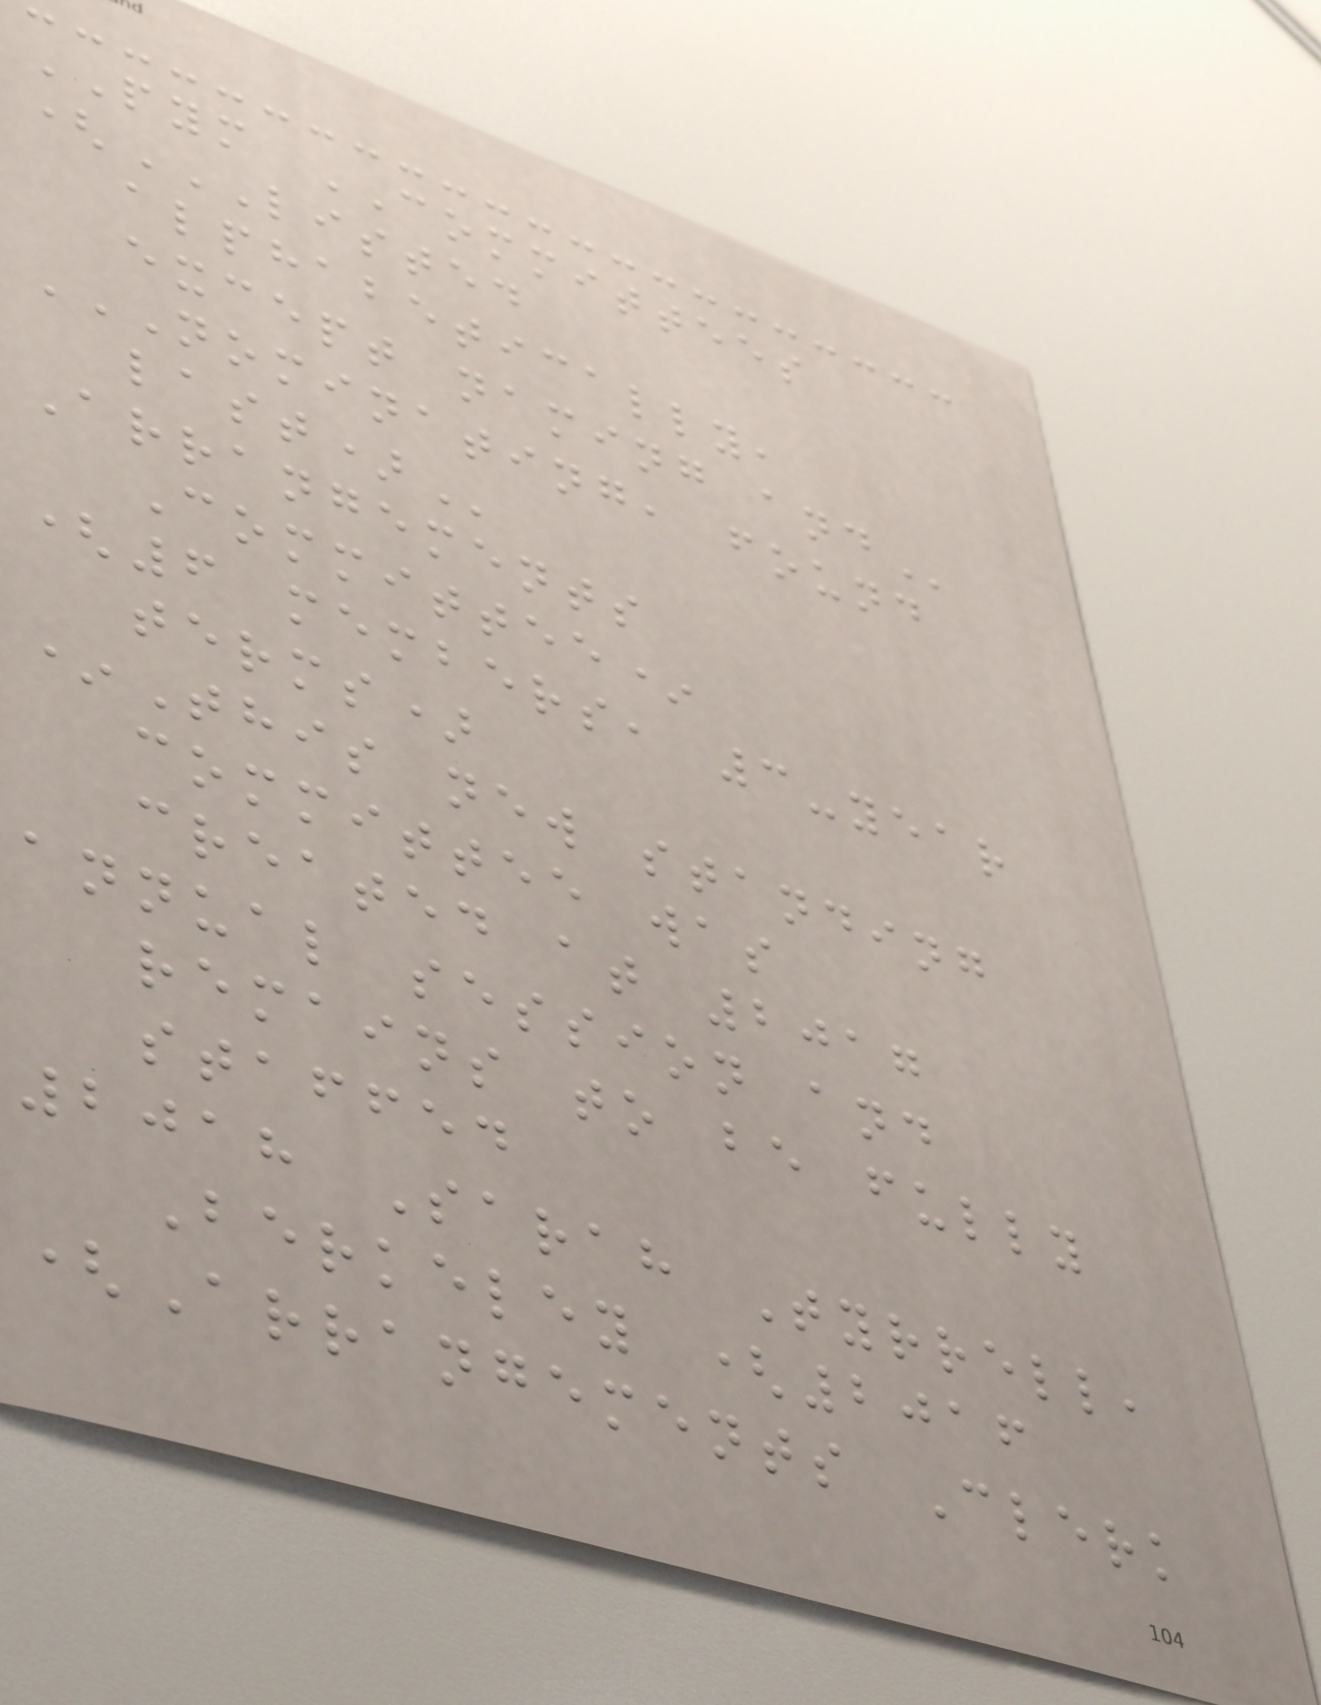PYM COMMITTEES
(LISTED
ALPHABETICALLY,
EXCEPT NAMING AND
NOMINATING, FOUND
LAST)
Arrangements
Committee*
(6 members, 3-year
terms)
*This new standing
committee was
created at 2017
annual session and
remains to be fully
staffed
2018 Sarah Tyrrell,
Berkeley (2016
(Arrangements Clerk
